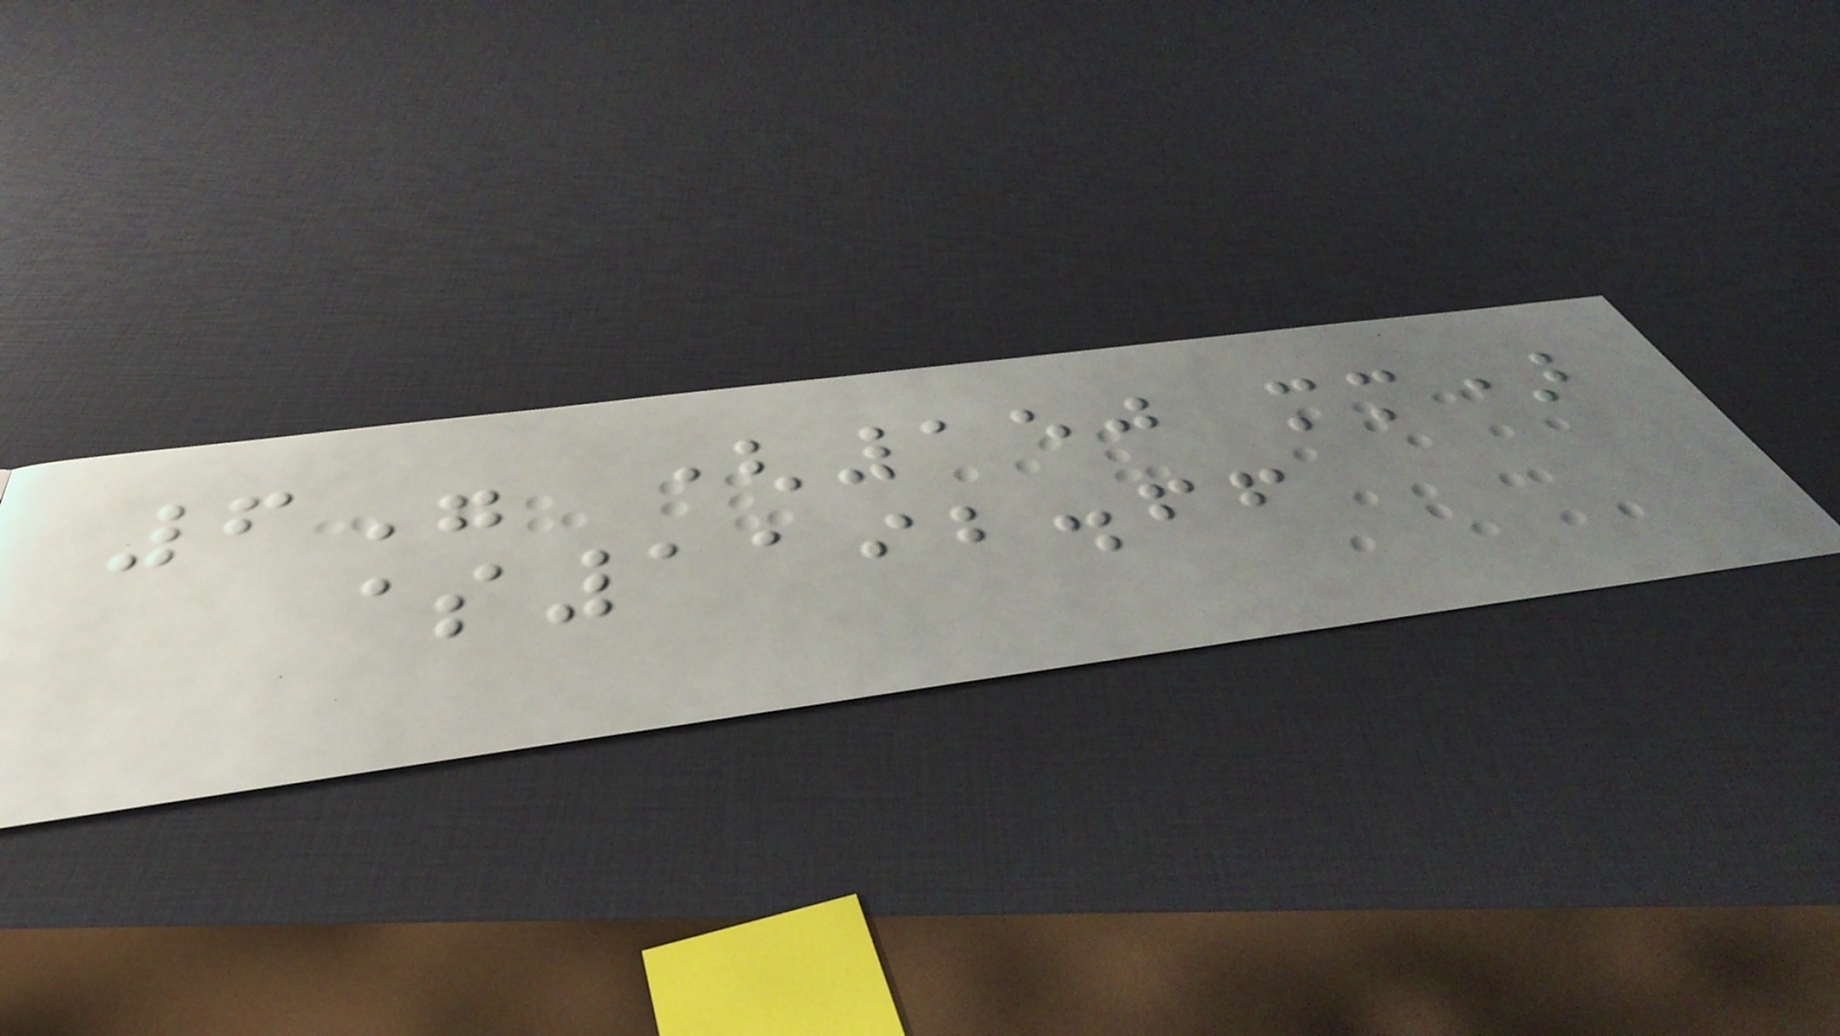6" (150 mm)
$1192.66
